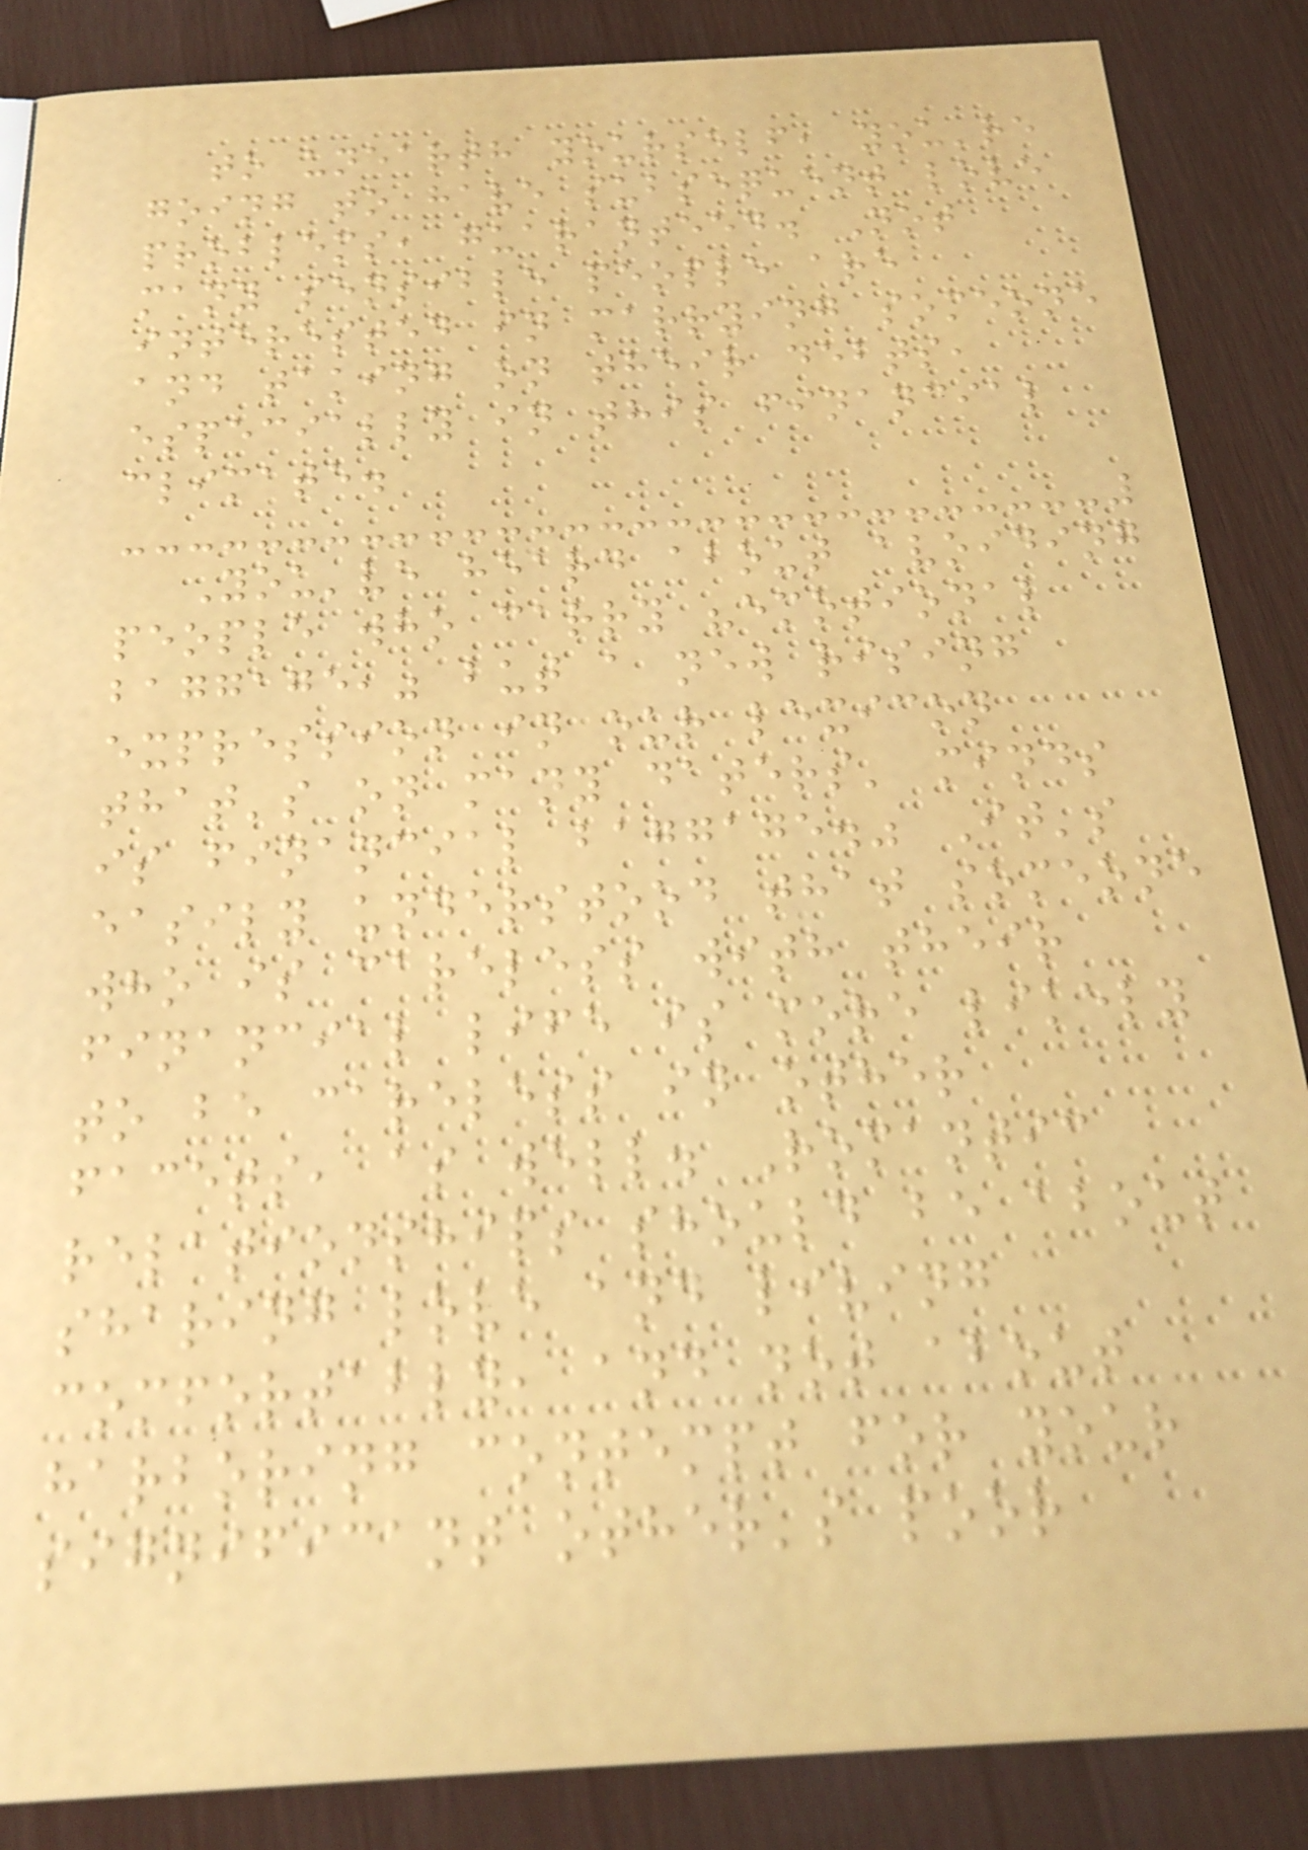to unearth yourself, you're
going to have subsequent love
problems, guaranteed. Not
many sensible people are
interested in marrying someone
and taking on their debts,
especially in this financial
climate.
You've heard about avoiding
people who carry "emotional
baggage," but a new rising
expression in our lexicon
that's on many daters' minds
is financial baggage." It's
easily understood that someone
who is careless with their
financial life is more likely
to be careless in other
facets, as well. Romantic
relationships should be about
sharing love and living
comfortably, and not about
harboring contempt for your
significant other's poor
